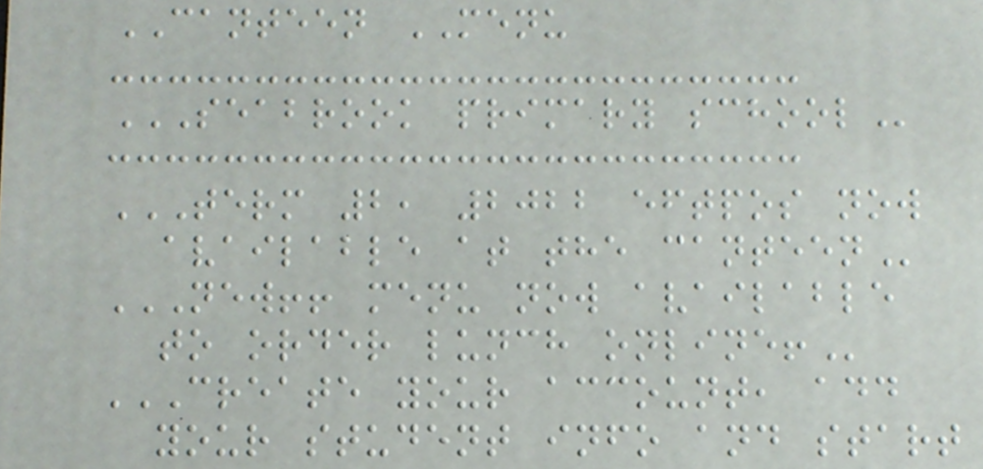CANTEEN MENU
SEABROOK PRIMARY SCHOOL
TERM 2, 2022 EFTPOS NOW
AVAILABLE AT THE CANTEEN
NEW!! MENU NOW AVAILABLE
TO ORDER LUNCH ONLINE!
CREATE YOUR ACCOUNT, ADD
YOUR STUDENT INFO AND START
